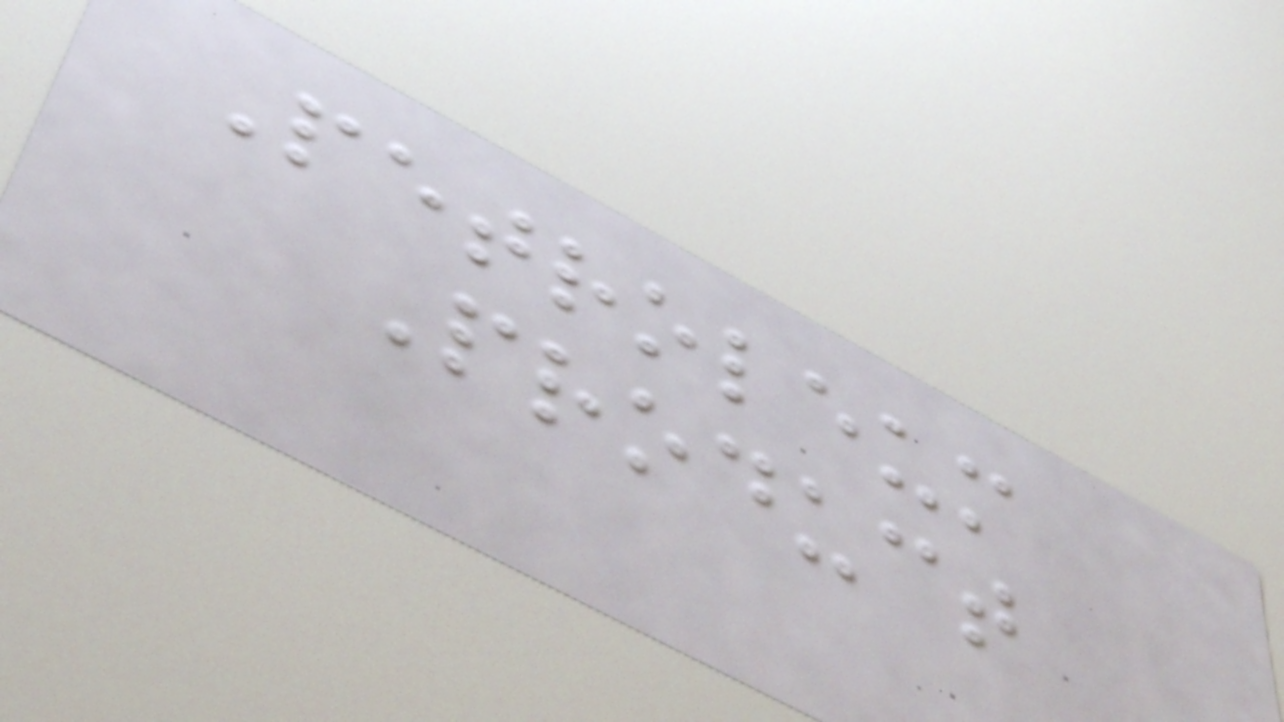Petroleum
Product
